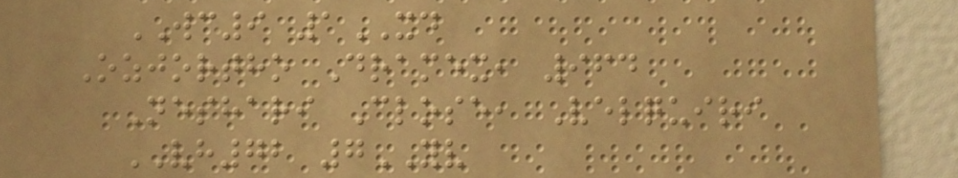WC9 1XD
Ozjortho Dramex, 964
Neshari Close, Velquiri
VH72 7YV
